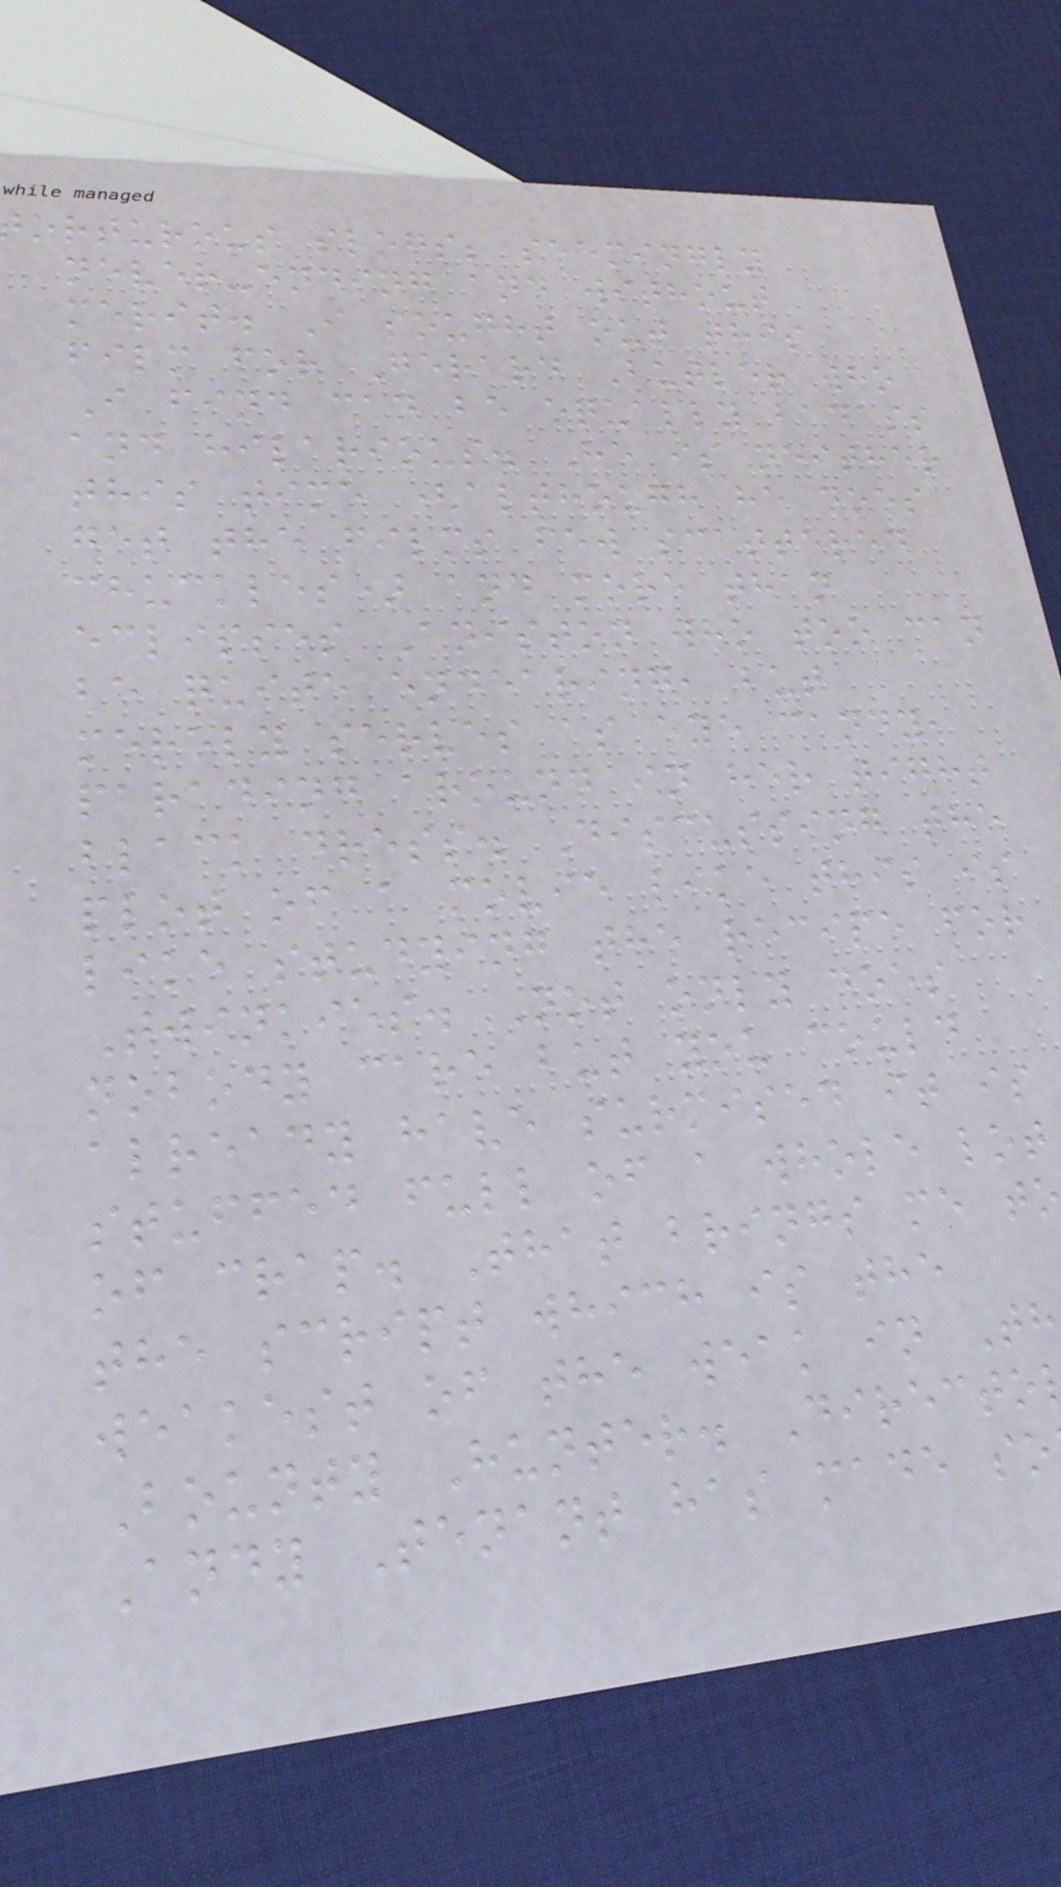orturous slogs; seemingly
never-ending and without
merit. I sought out this
film for Gerard Butler who
I find can be equally badass
and hilarious. He is neither
this time (although he does
get the films few scattered
chuckles) and more than
eclipses Aniston who too can
be quite endearing, but
merely serves as eye candy,
parading around in her tight
black dress. Discussing the
plot of a movie like this is
like studying the recipe for
Twinkies. Not only does
nobody care but you could
already have surmised it is
stuffed full of a whole lot
of crap. That brings me t
the script which is the
weakest of the weak in Th
Bounty Hunter. Directo
Andy Tenant has made so
